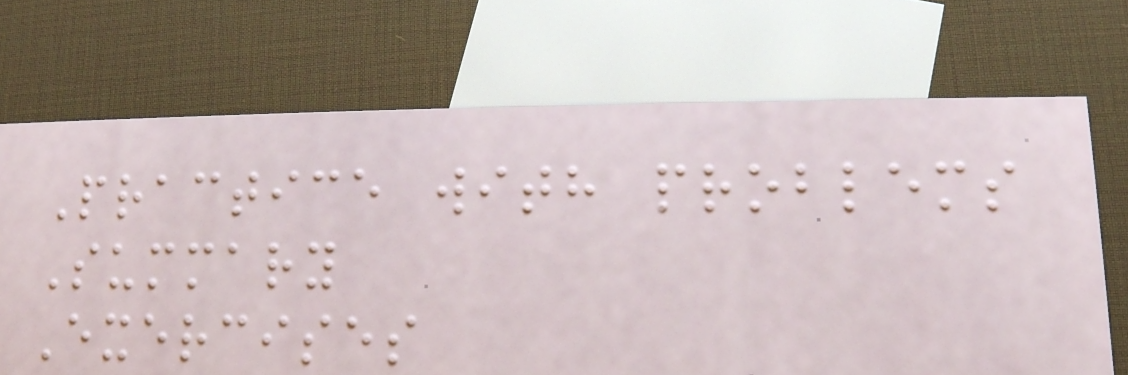Practice with problems
Summary
Exercises
